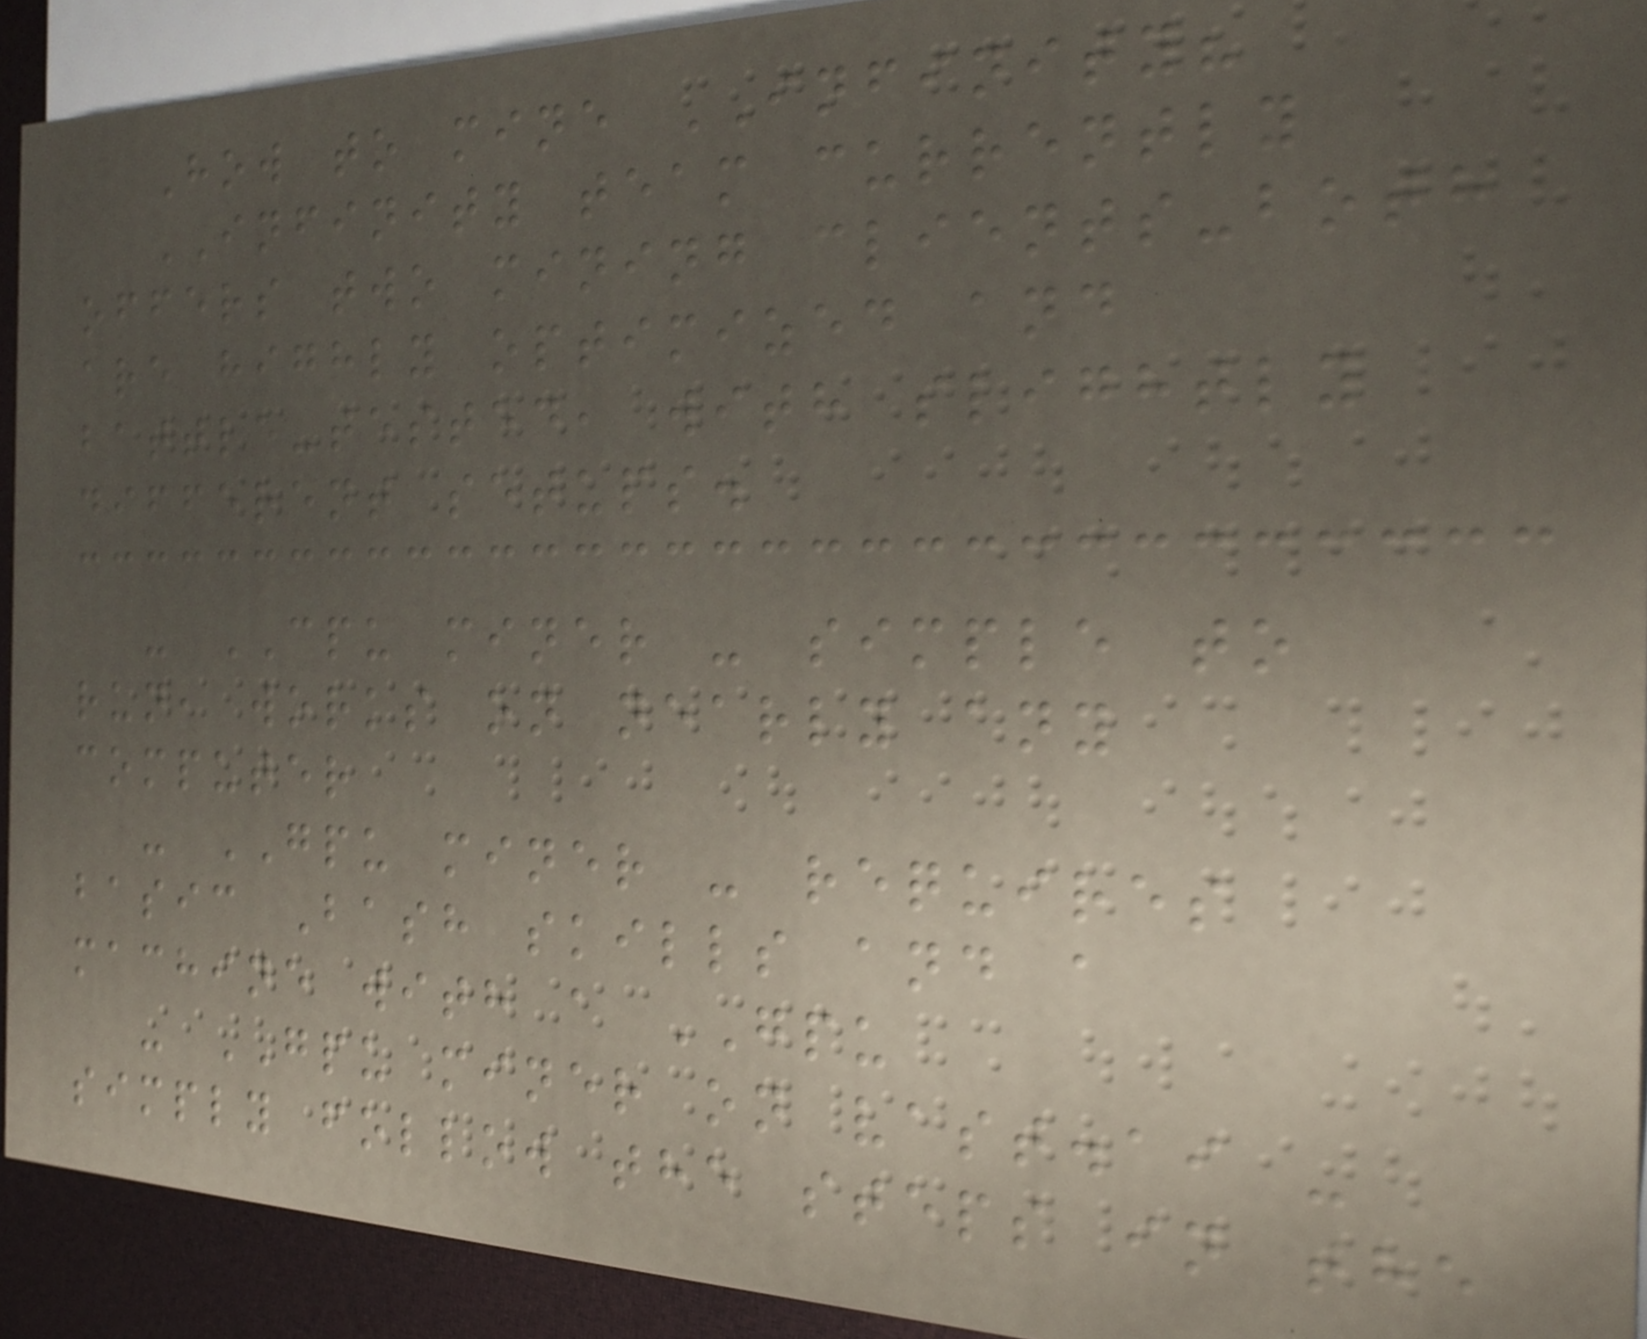How to mine INFINITY?
INFINITY team currently
offers two mining clients-both
are highly optimized and
battle-tested, with slightly
different setups.
- CPU miner - simple to
run, works on nearly any
computer
- GPU miner - requires
basic Bash skills and a
machine with a GPU
- GPU miner on vast.ai -
simply follow the steps in the
